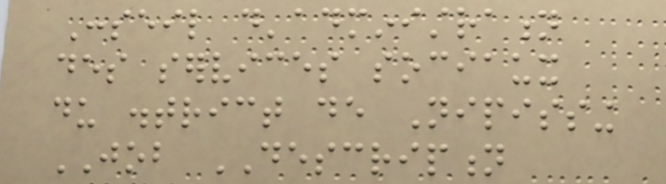Conseil d'administration
des services sociaux
du district de Nipissing
JOB DESCRIPTION
